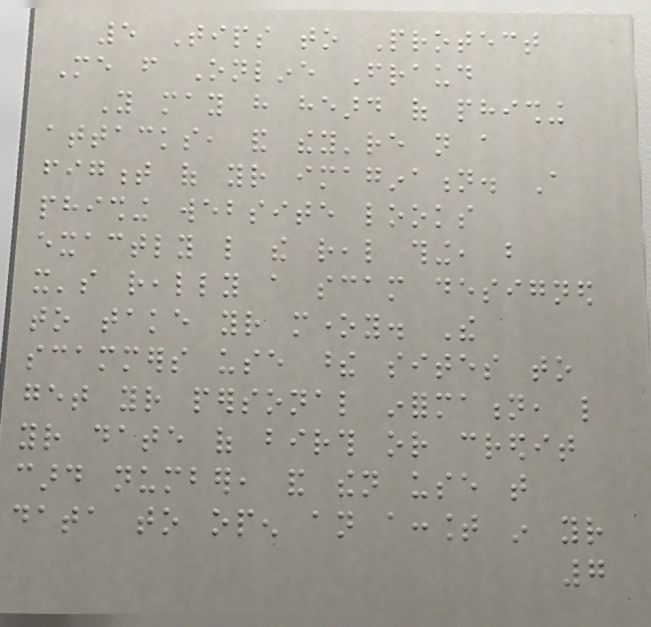5 Tips to Protect
Me from Online Fraud
You may have heard of phishing
attacks, and they're not a
figment of your imagination. A
phishing website looks
exactly like the real thing, but
it's really a scam designed
to take your money. The
scammers use these sites to
get your personal information, like
your date of birth or credit
card number, and then use that
data to open an account in your
7
